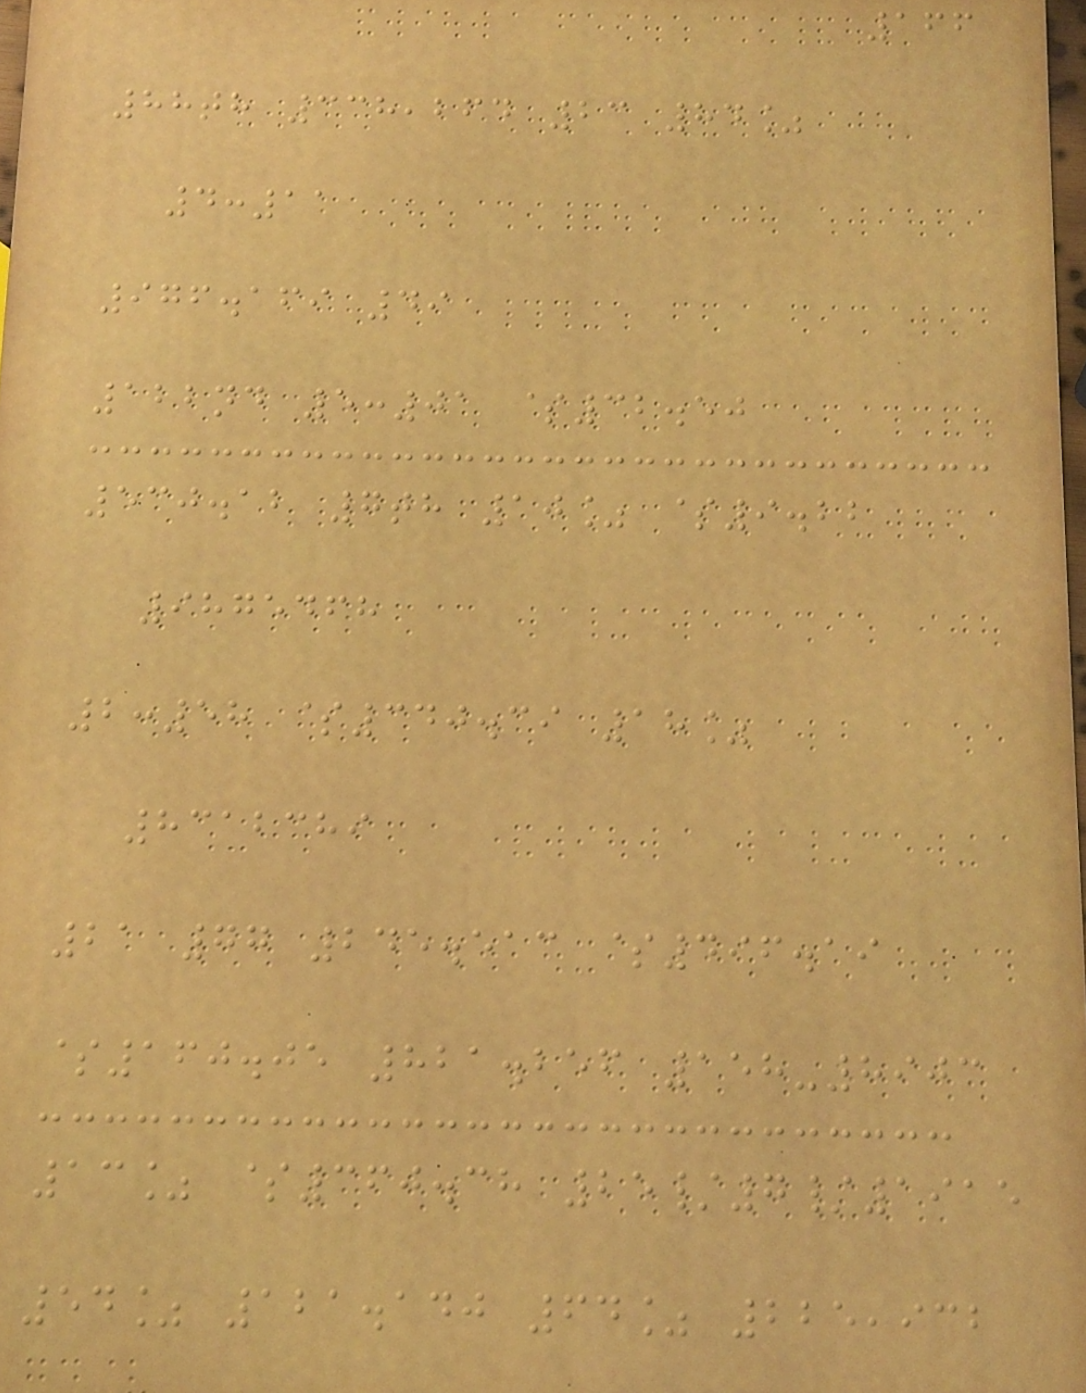166
88th 338,264 23 84%
4:11
976.169 49
122nd 5:01 $32.50
530.12 7th 10% $9.22
9875468
2:58 $340.39 18%
8312389
21 77 245.513 $496.19
$160.05 821.256 158-8903
13% $360.38 25/7/1915
54% 121.140 64% 225,932
